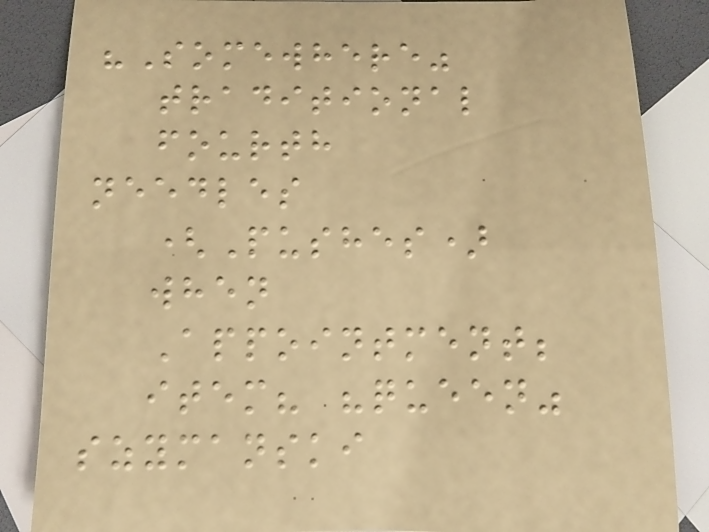"Somewhere"
traditional
fourth
needles
(Pushes)
when
Appointment;
item? "queen"
szymanski
